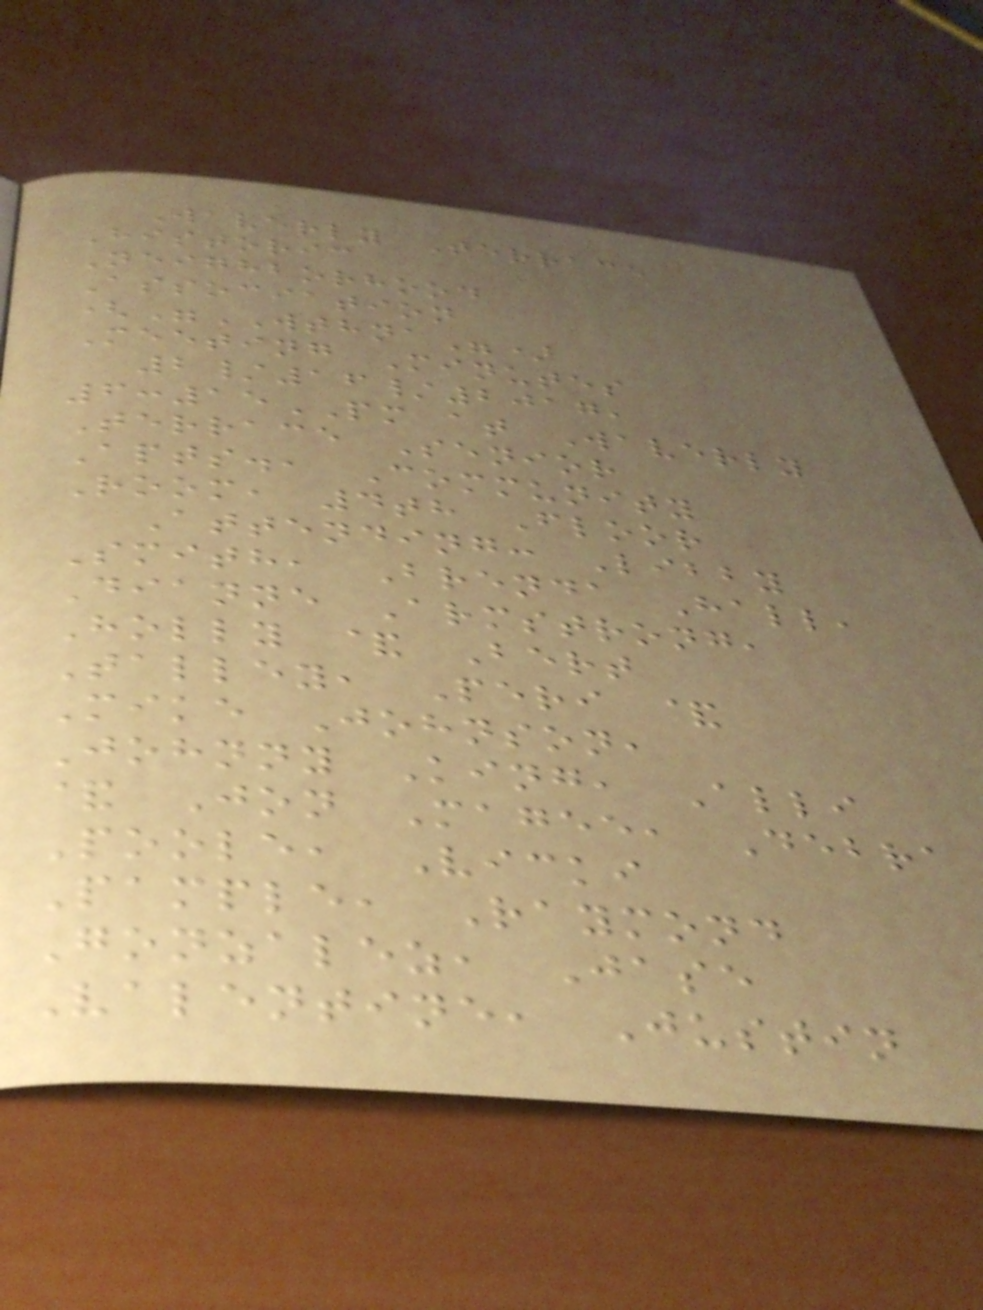Waverly Terrace
Historic
Neighborhood
Association
("WTHNA")
Meeting Minutes
2/16/2017,
6:15PM at Waverly
Terrace Senior
Apts., Community
Room, 4th Floor
Attending: Libby
Smith, Brenda Hall,
Dianne Armstrong,
Holly & Bert
Talley, Peri &
Mike Johnson,
Johnny King, Alli
& Jon Magee, Debra
Poole, Vicki
Pample, Raymond
Gonzalez, Jase
Valentine, Justin
